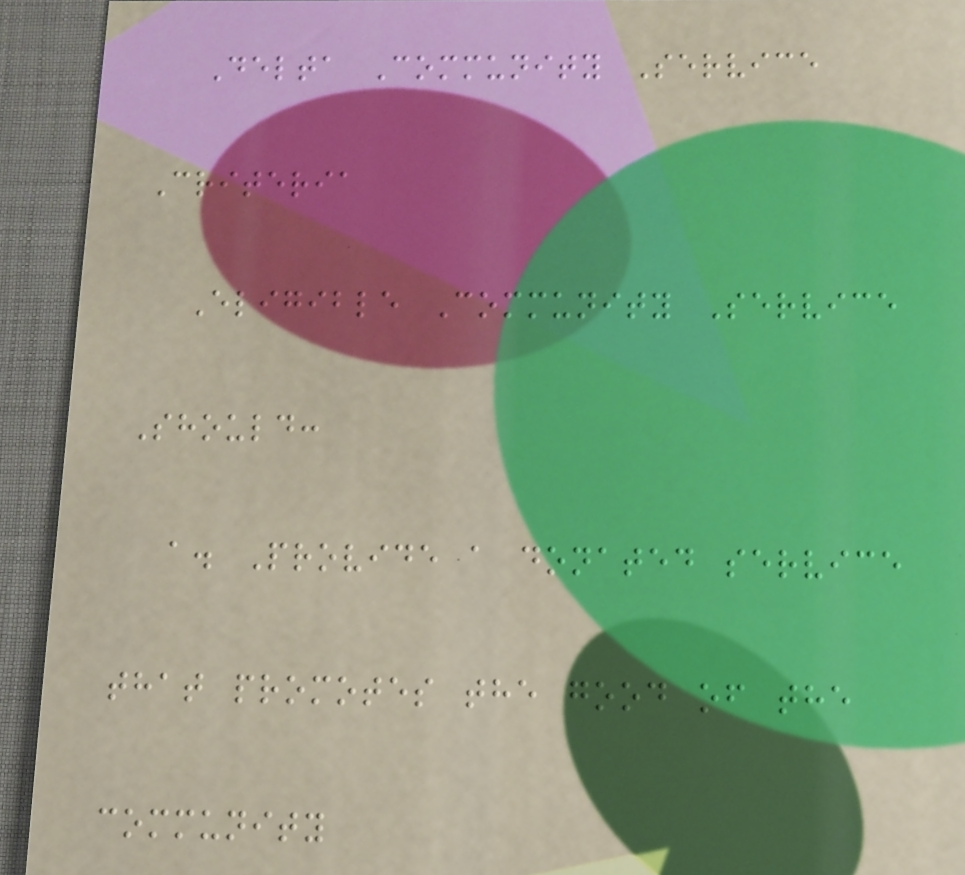Delta Community Service
Criteria
Eligible Community Service
Should:
a. Provide a donated service
that promotes the good of the
community
